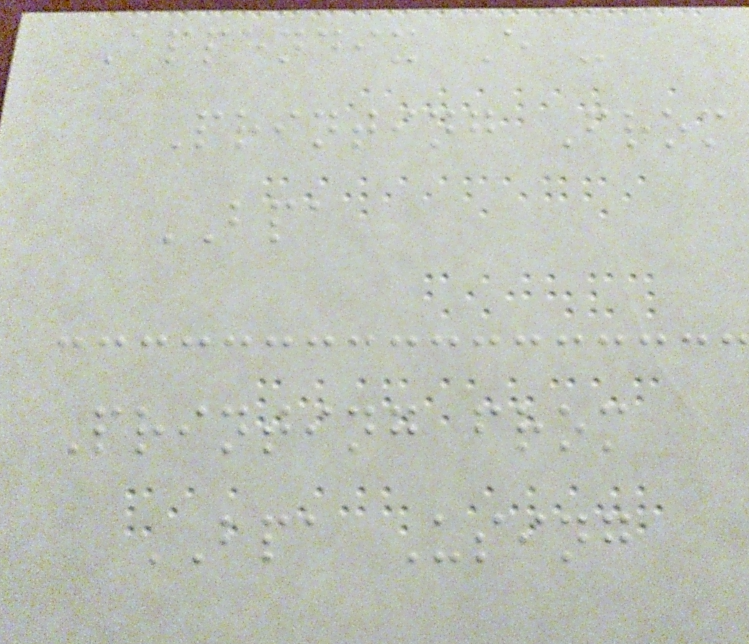Appendix E -
Printing From
BPA
Printing from
BPA Using
